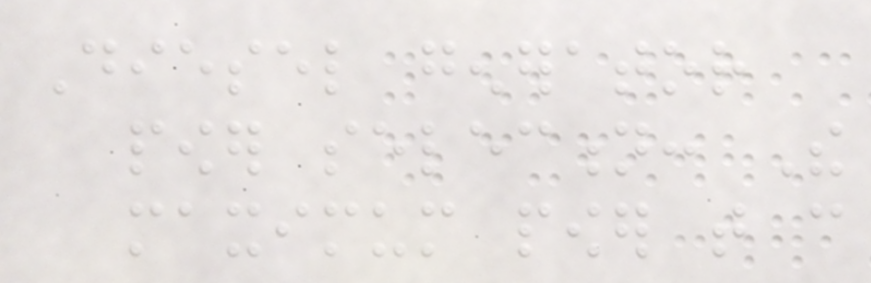Diesel generator
power selection: The
maximum power that can
